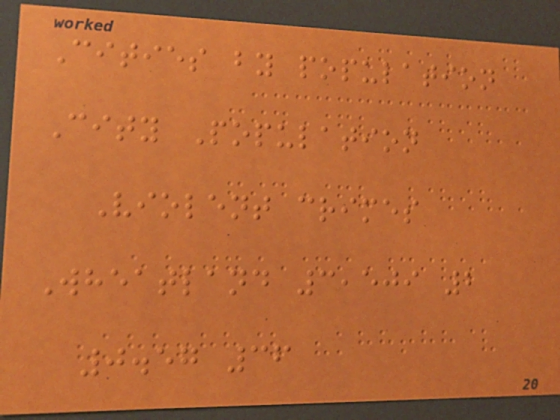Cities by population
City Population
Violent crimes
Wheatland 3,509 2
0.57 36
